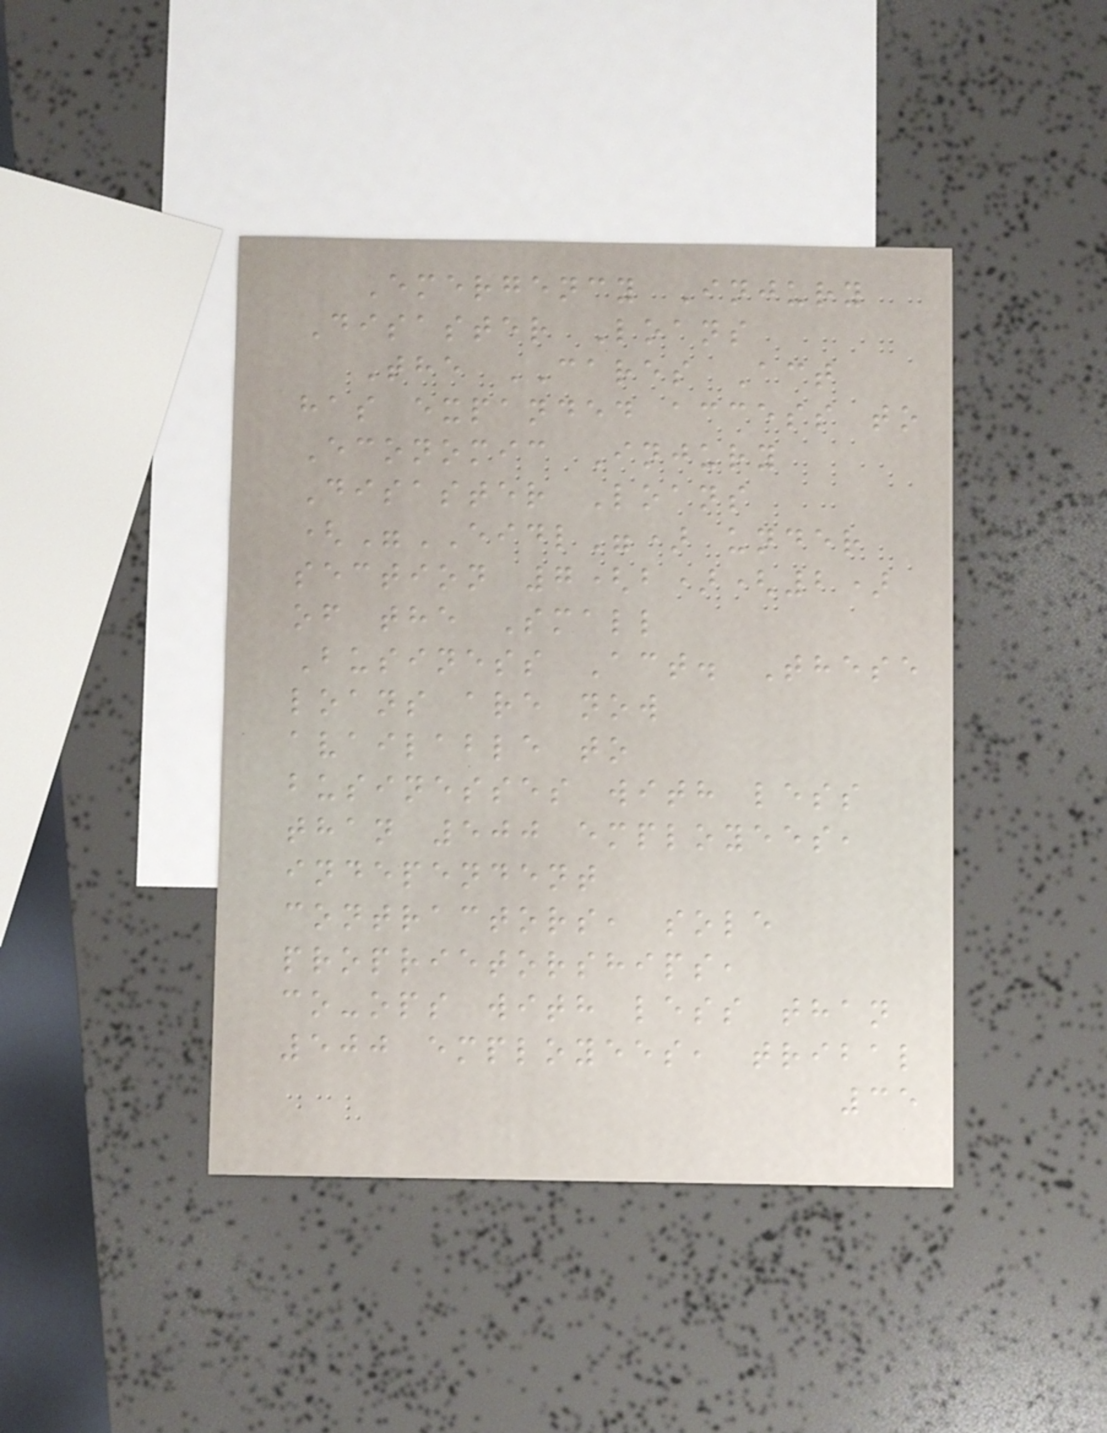Emergency Injury
Disaster Loans
The CARES Act
has expanded access to
Economic Injury
Disaster Loans
("EIDL") under
section 7(b)(2)
of the Small
Business Act. These
loans are now
available to
businesses with less
than 500 employees,
independent
contractors, sole
proprietorships,
co-ops with less than
500 employees, tribal
35
